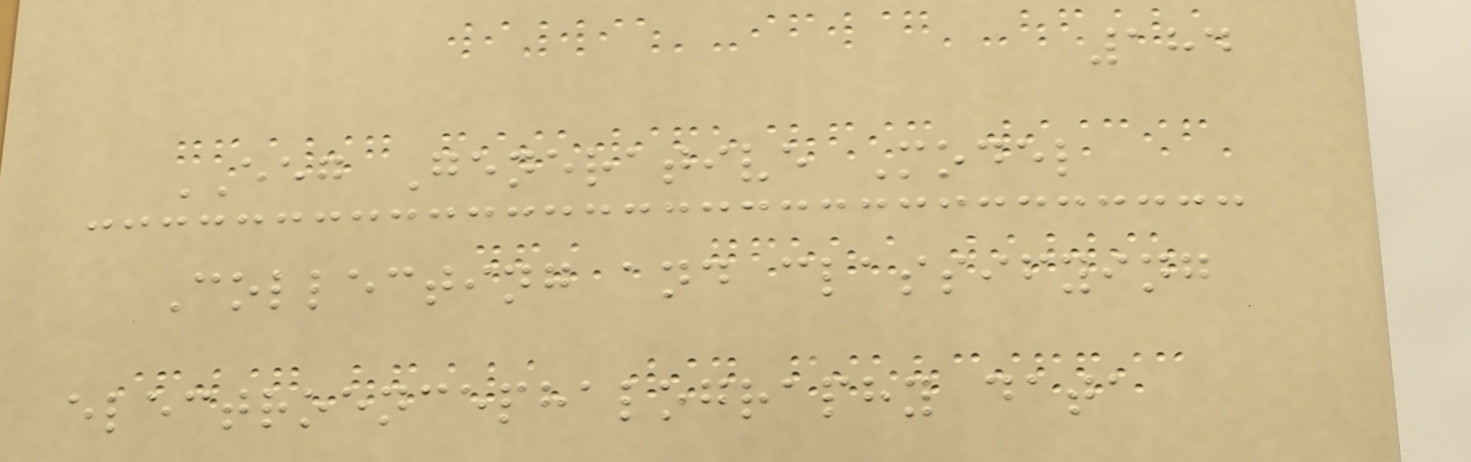184
EEG Generative Model
Collecting and classifying
electroencephalography data
